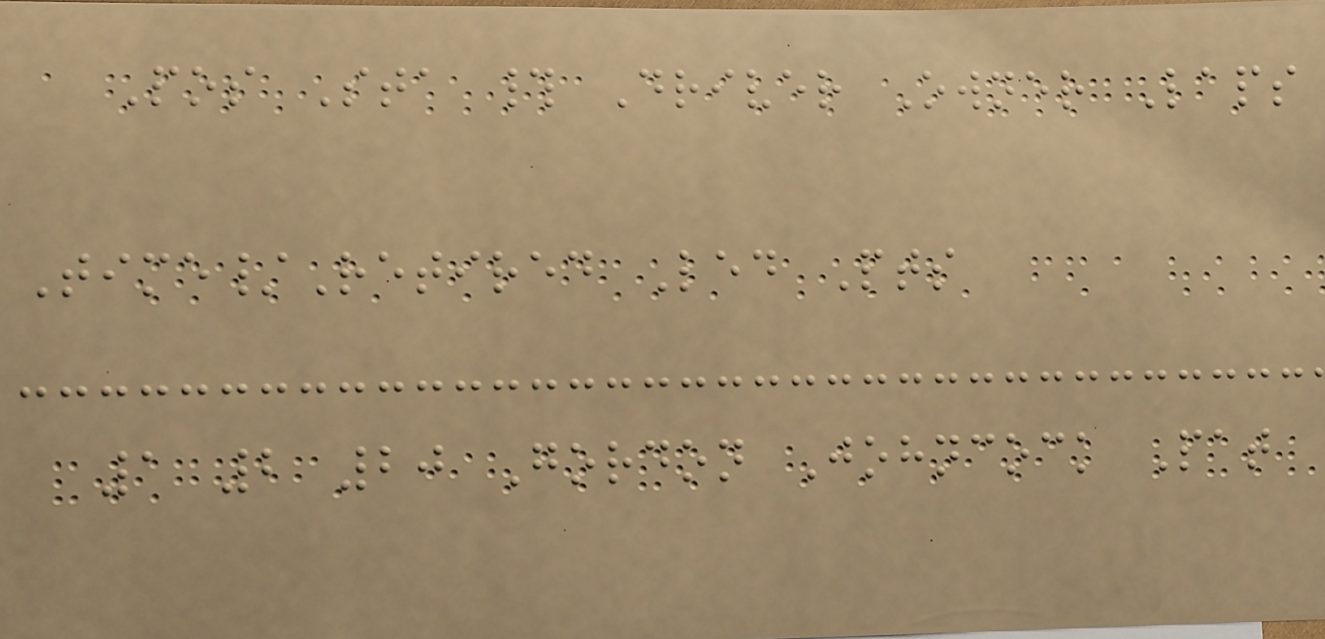Pos Sta # Driver Owner Laps
Time/Retired Led Pts
1 2 20 Gordon Johncock Pat
